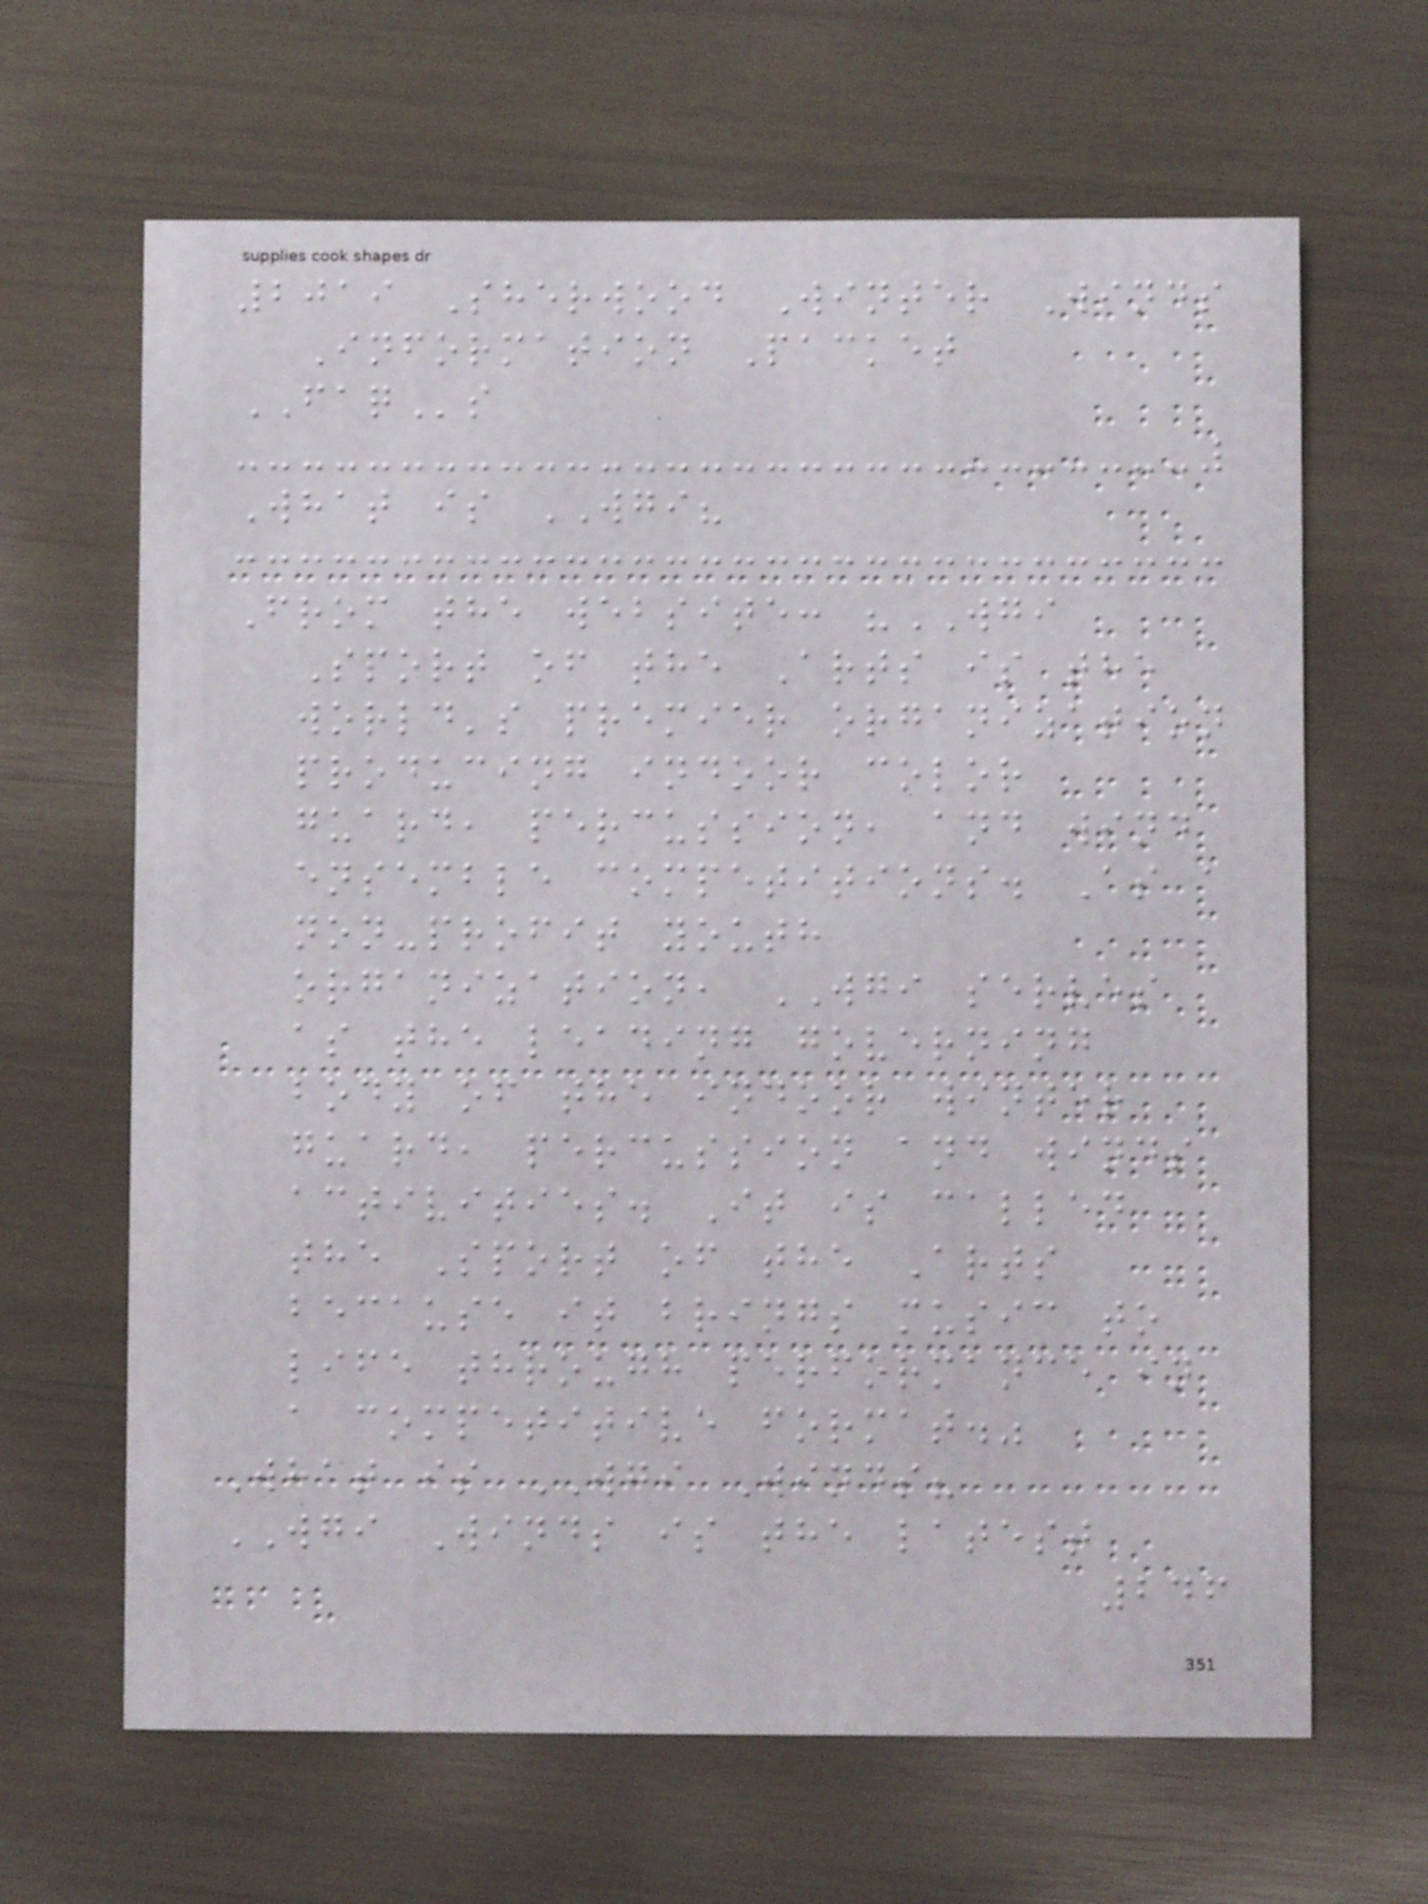2019 Sherwood Winter Winds
Information Packet
FAQs
What is WGI?
From the website: "WGI
Sport of the Arts is the
world's premier organization
producing indoor color
guard, percussion, and wind
ensemble competitions. As a
non-profit youth
organization, WGI serves
as the leading governing
body of the indoor winter
guard, percussion and winds
activities. It is called
the Sport of the Arts
because it brings music to
life through performance in
a competitive format."
What is WGI Winds?
WGI Winds is the latest
246
